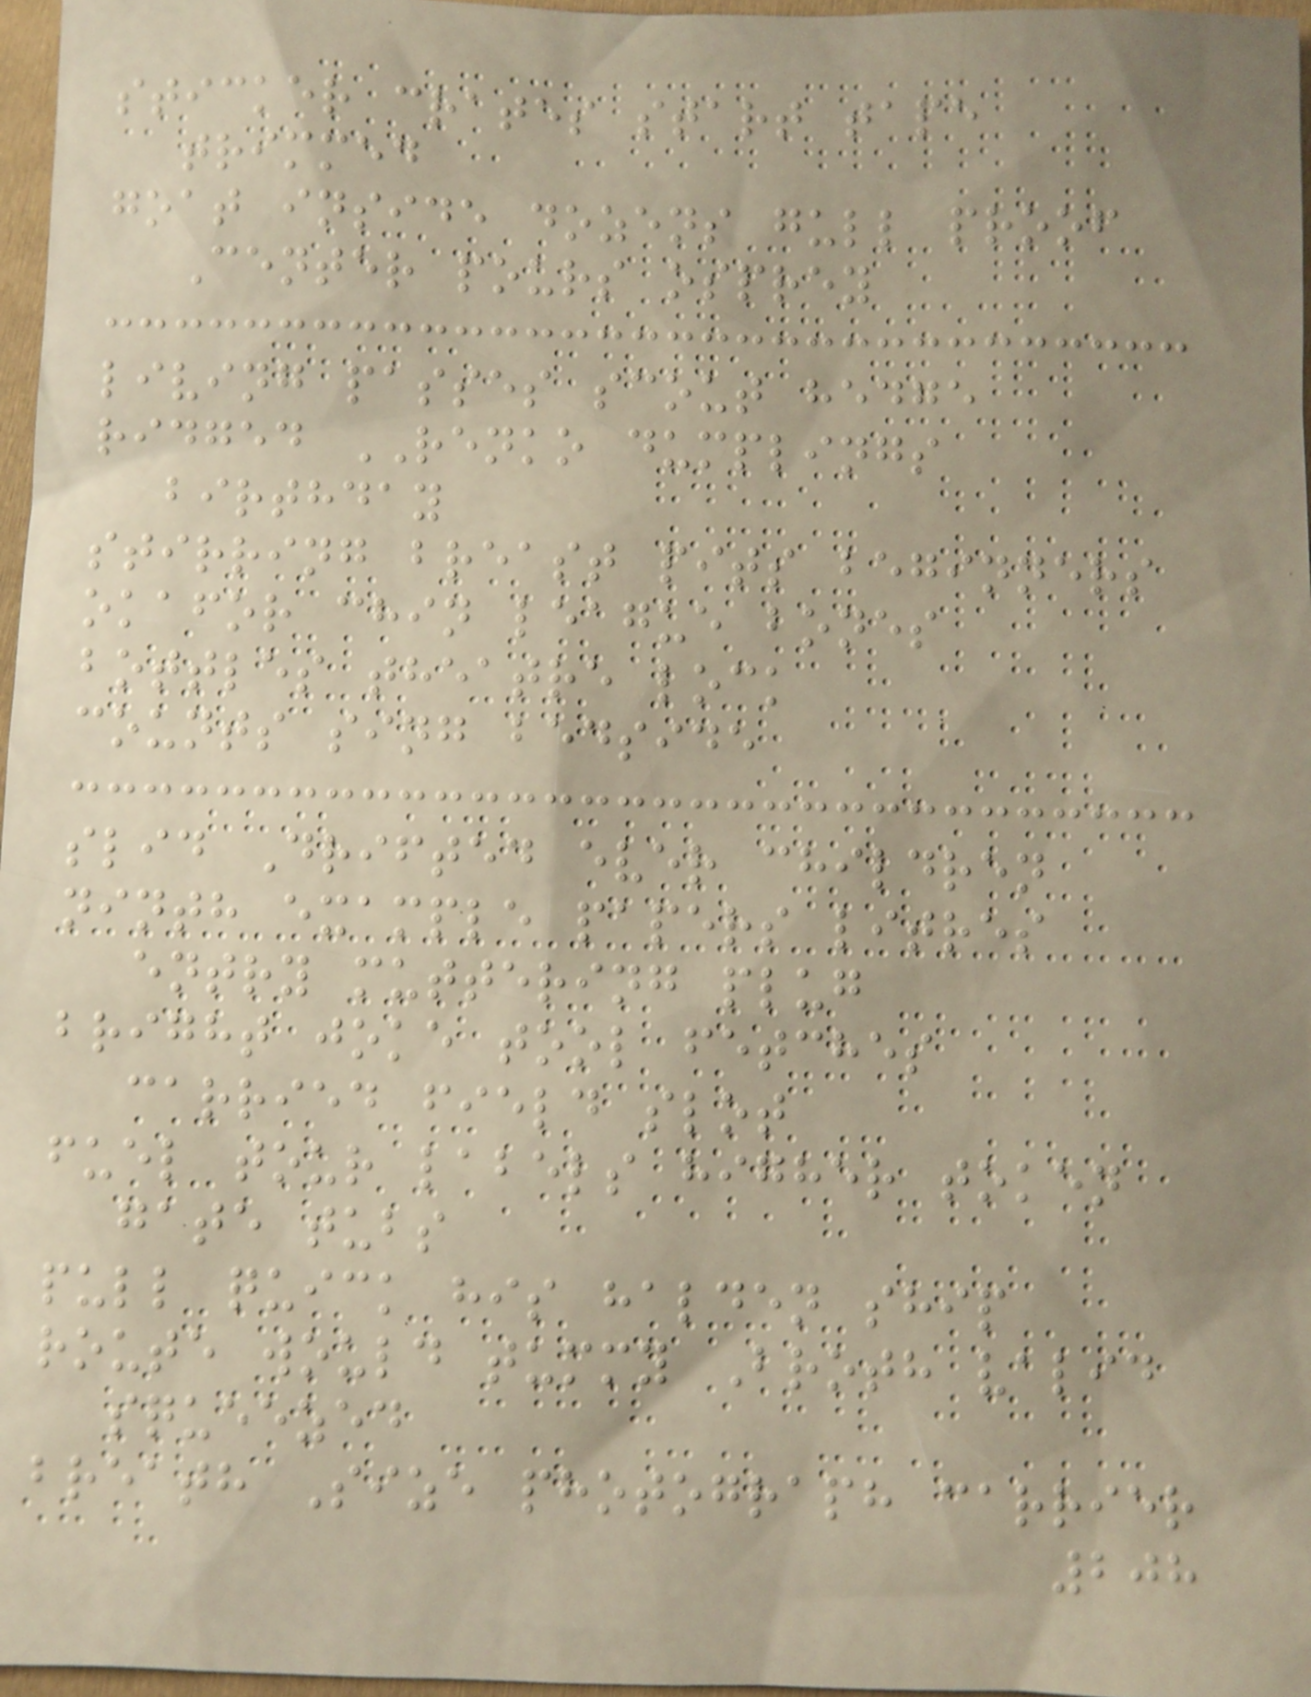sticker crates start tape
trimmed
goat inside dozens gull proof
Center pours osprey
living passes scout hedge
ridged RENKO dumplings
birthday
stirring breast pits beginners
okafor chin league bones
bottles theatre lock
counts sing bedside
slid Drifted ever children
ninth example papers litres
entry muttering plug
bright joke tool fetches
carried field slot
fuel tour labels higher token
gate tubs
pull quick his halden ship
route would tummy Broth valid
squeezed
breath Size photograph carrier
208
